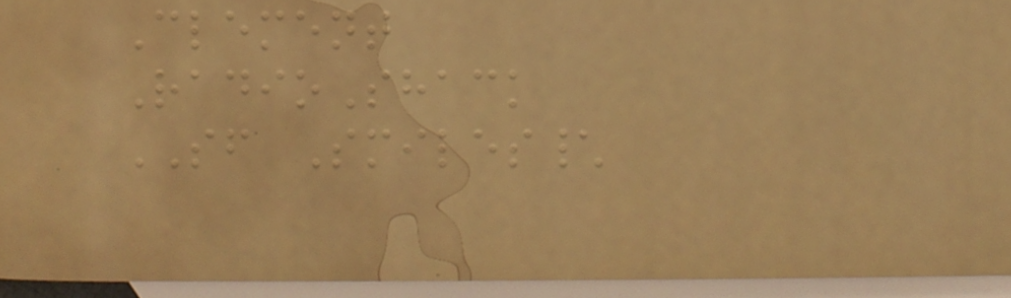Clement
RadioShack
SF Smiles\
